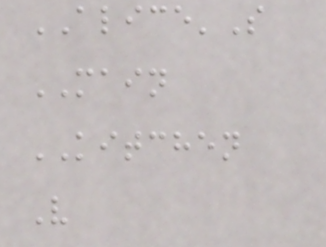ALICE'S
MAIN
KITCHEN
V
